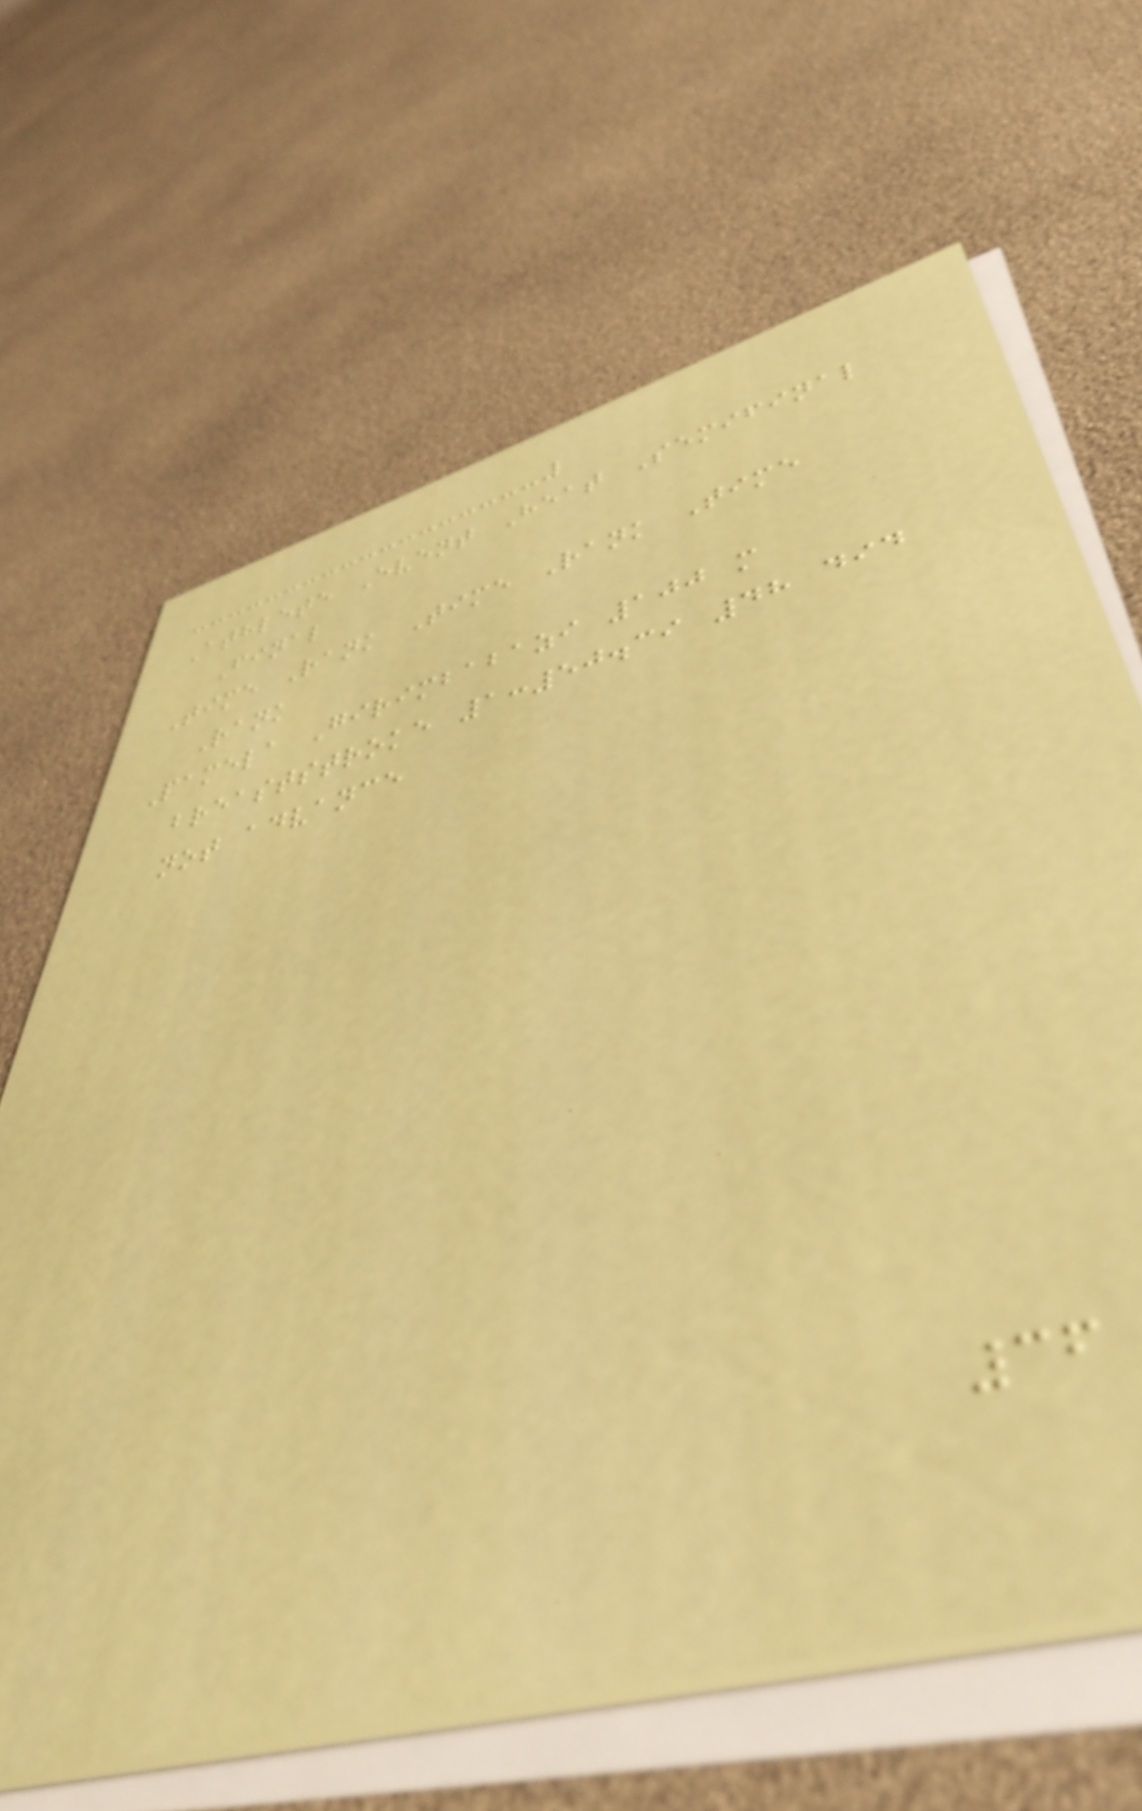Athlete Event Heat Semifinal
Final
Time Rank Time Rank Time
Rank
Pamela Girimbabazi 100 m
breaststroke 1:50.39 48 did
not advance
36
